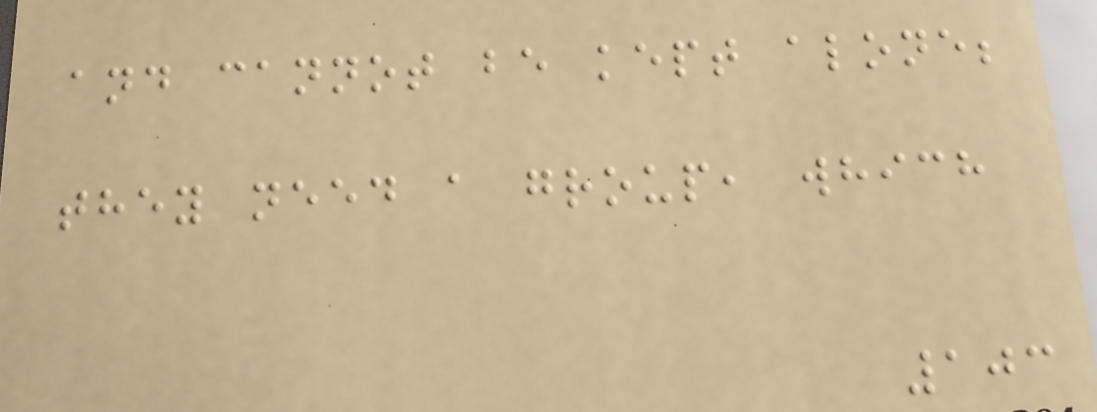and cannot be kept alone;
they need a group, which
103
